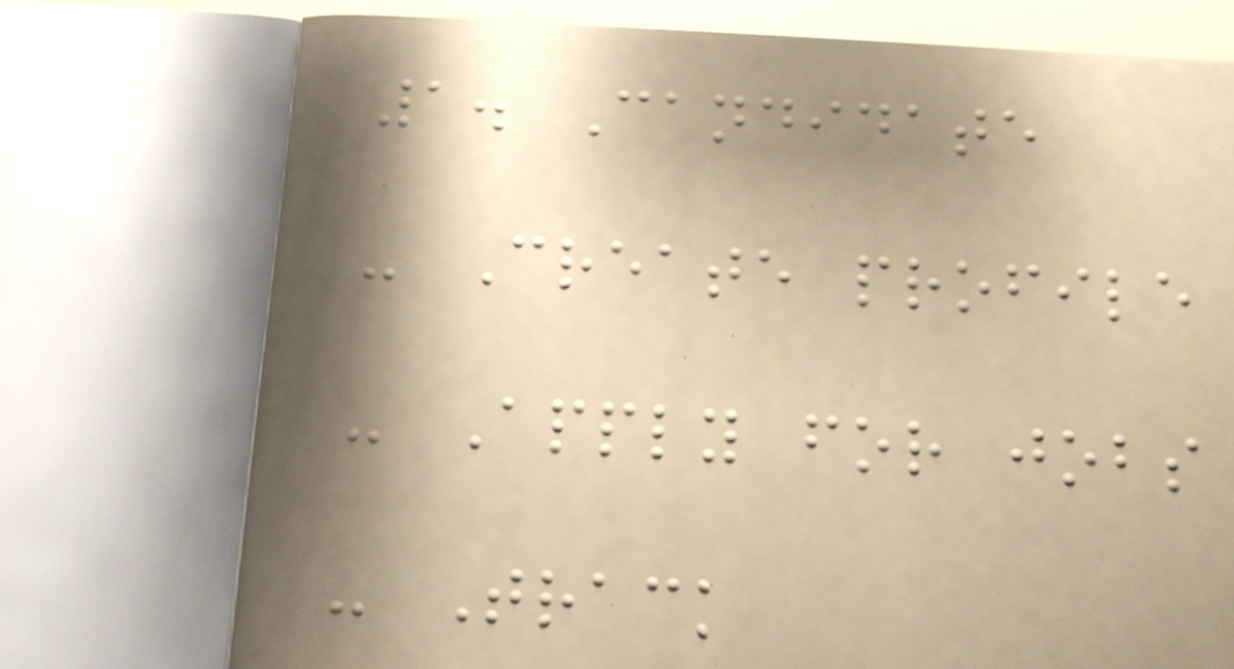1. Candidate
- Create profile
- Apply for jobs
- Track
